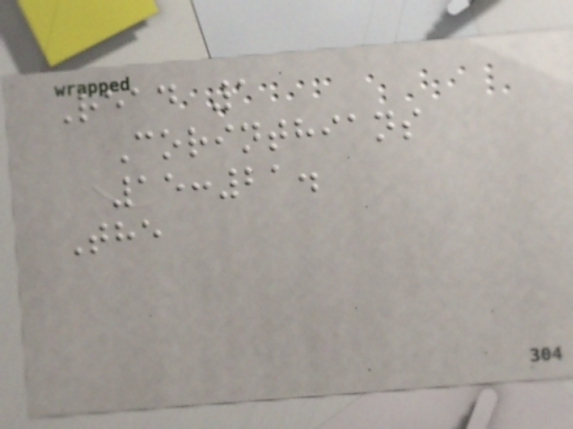Read 1
Corinthians
15:21.
The
